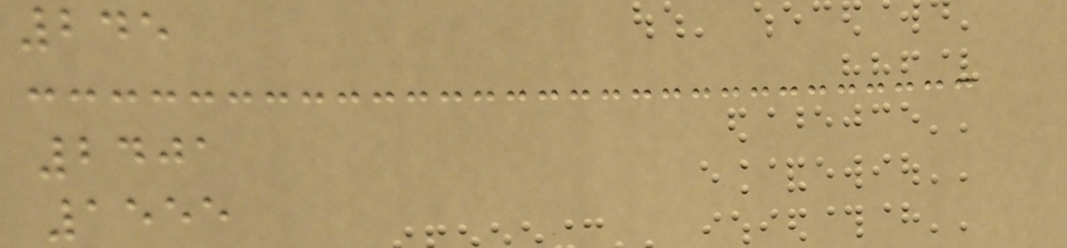245
2401
1555
